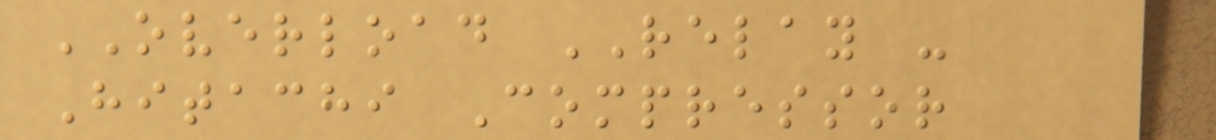OVERLOAD RELAY -
Hitachi Compressor
